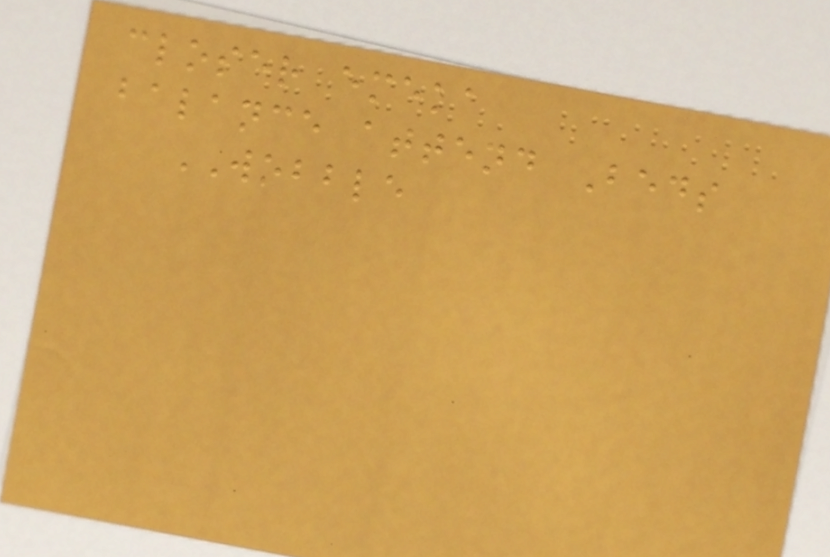closer emeka
balance attend Beds
WOBBLE
